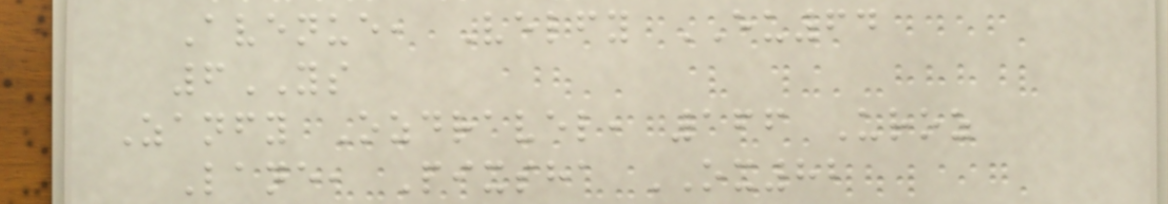Avenue, Velfy EU64
6YS
Zanfy Ozdravel, 166 Uroz
Lane, Pixsha OX82
